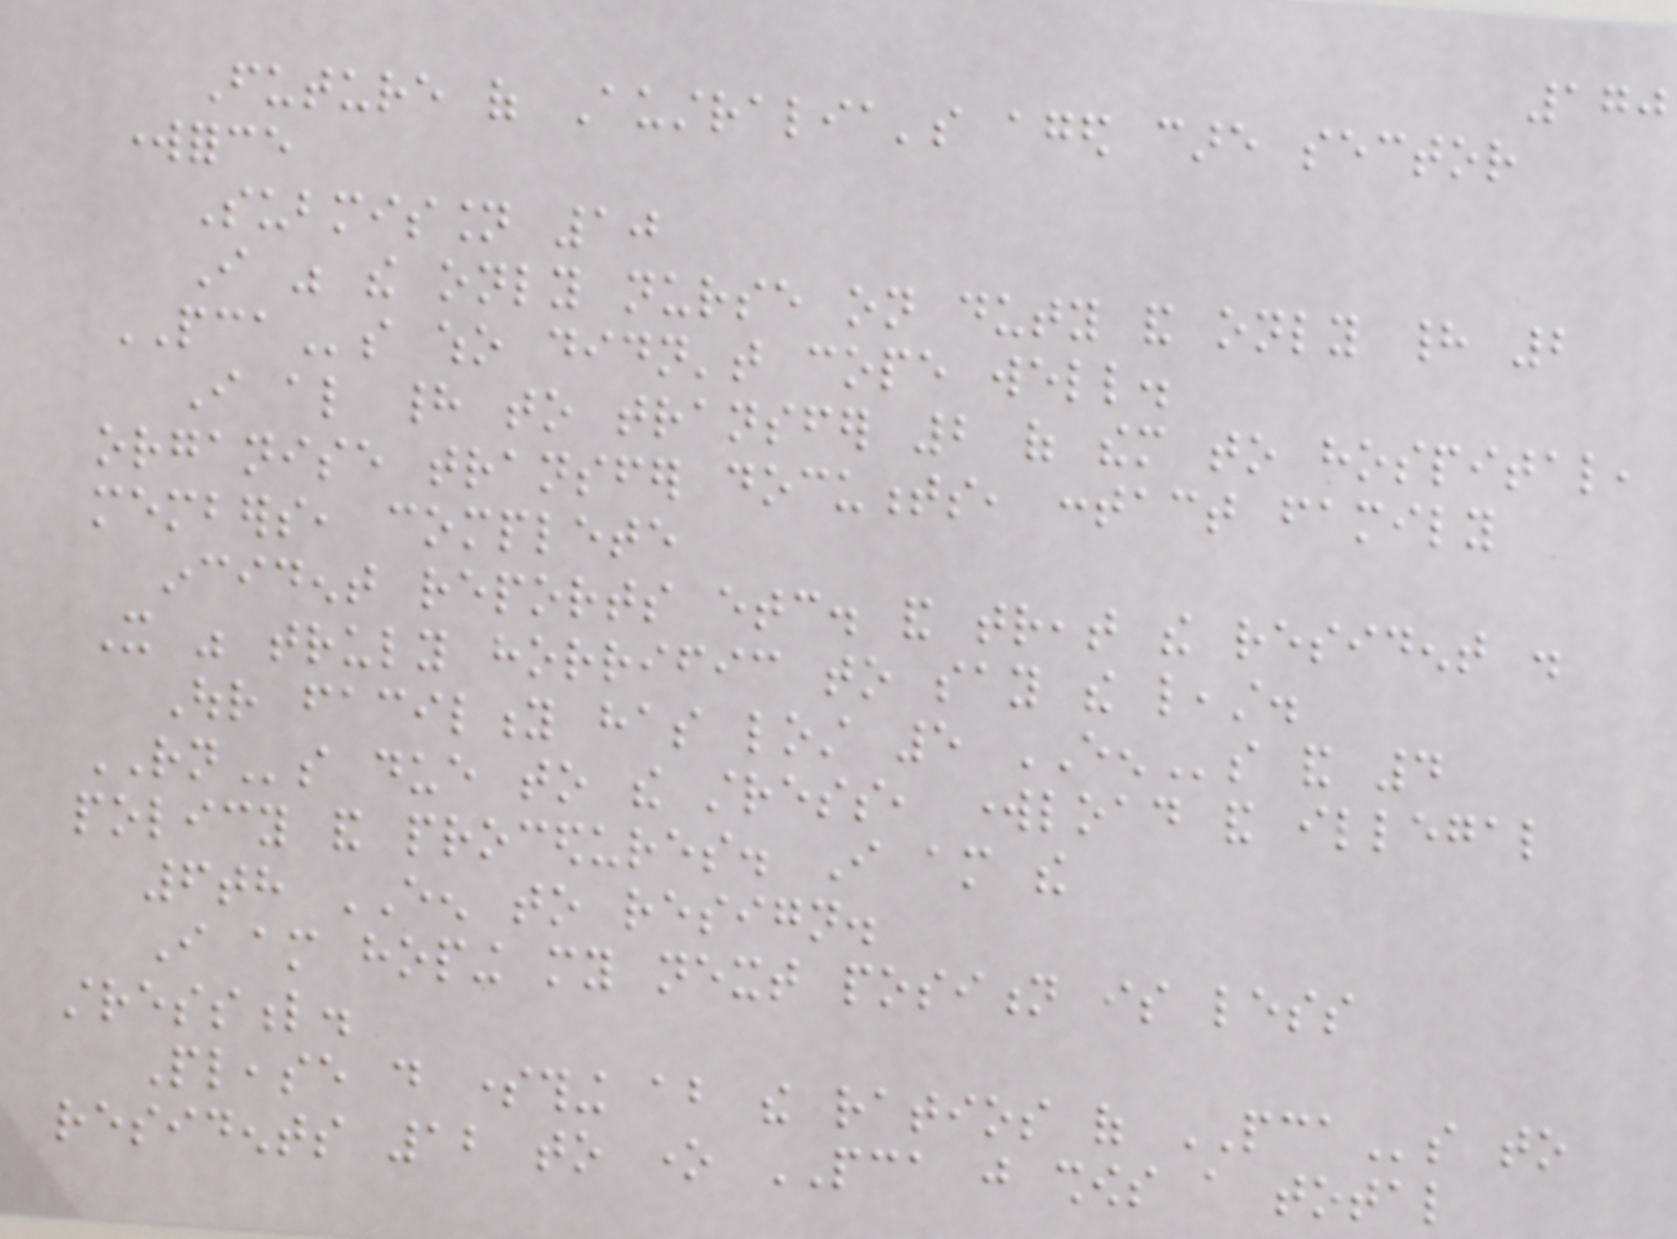170
Future of Australia's aged care sector
workforce
Submission 10
I was the only nurse on duty and only had 2
PCAs who didn't cope well.
I also had to transfer 2 of them to hospital,
organise transfer documents, contact family
members, complete
incident reports etc. and treat the resident .
It was truly horrific to say the least.
Our facility has lost 5 EENs and 4
RNs due to the stress, workload and illegal
policy and procedures. I am the
6th EEN to resign.
I am hoping my next position is less
stressful.
Please do something about the ratios of PCAs to
residents 12 to one PCA just shows a total
